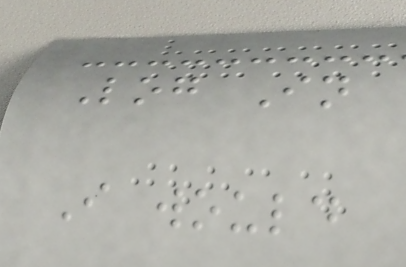Log In
I would
